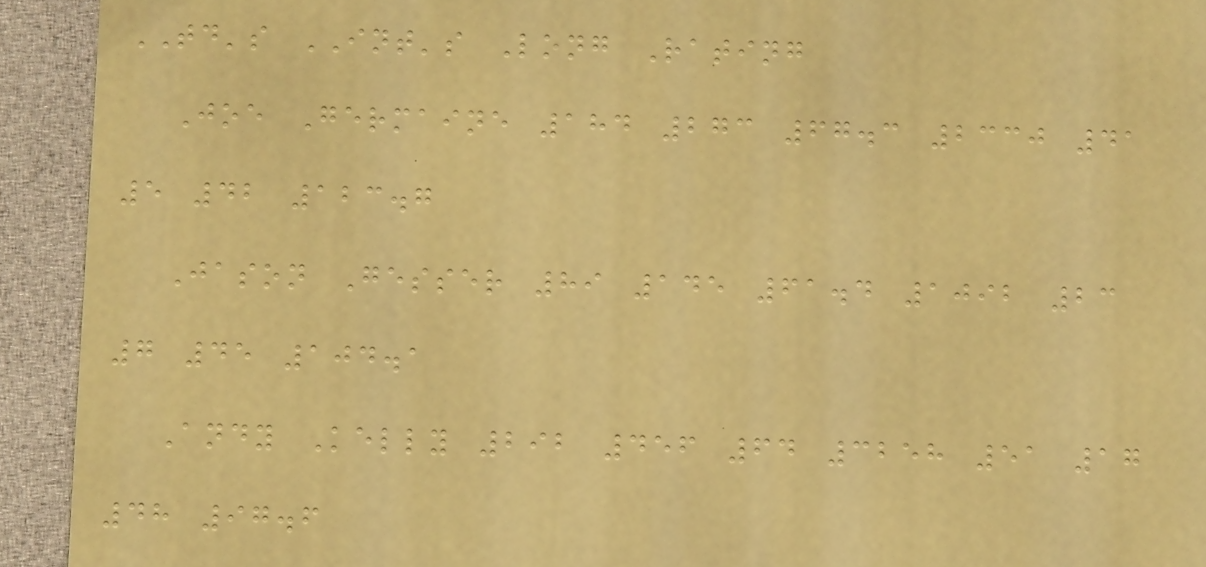TD's INT's Long Rating
Joe Germaine 184 273 67.3 2330 41
5 42 123.7
Jason Gesser 89 145 61.4 1092 23
7 45 104.1
Andy Kelly 292 456 64 3258 51 17
48 97.6
